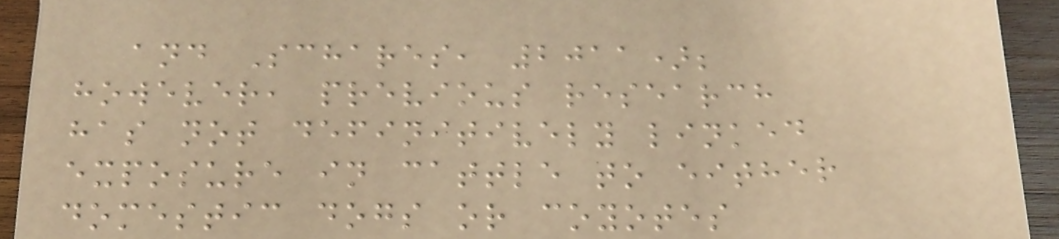and Schares, 2011);
however, previous research
has not definitively linked
exposure in cattle to either
domestic dogs or coyotes
